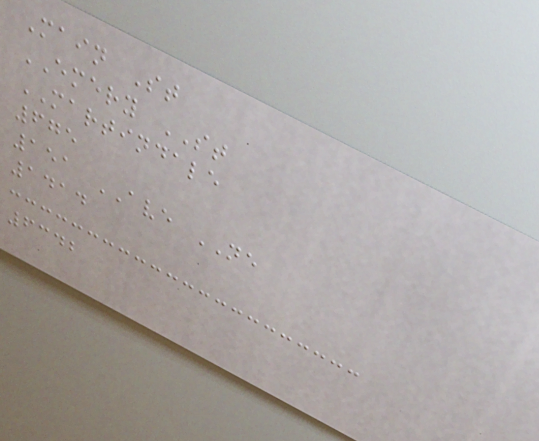Main St
EMERY ST
MARTINDALE
675
151 AVE NE
1414
6342
